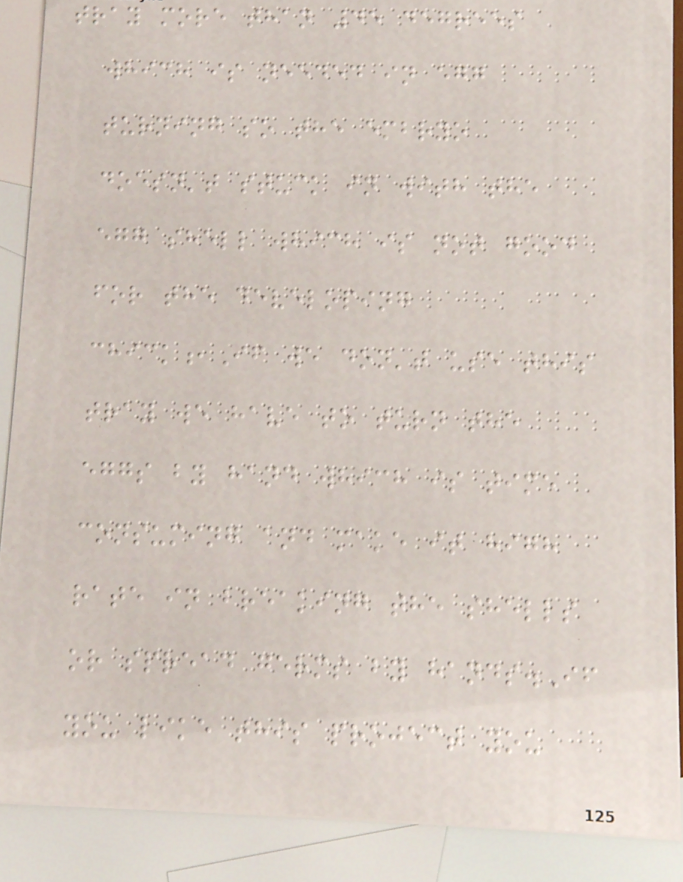tray more than 45 degrees
which is needed in egg
turning so the embryo
doesn't stuck in with the
egg shell which is not good
for the developing
chick,If we don't use this
tray we have to turn the
eggs by hand which is time
consuming and make it high
rate in breaking the shells
or spread germs by hands.If
you like this project you
